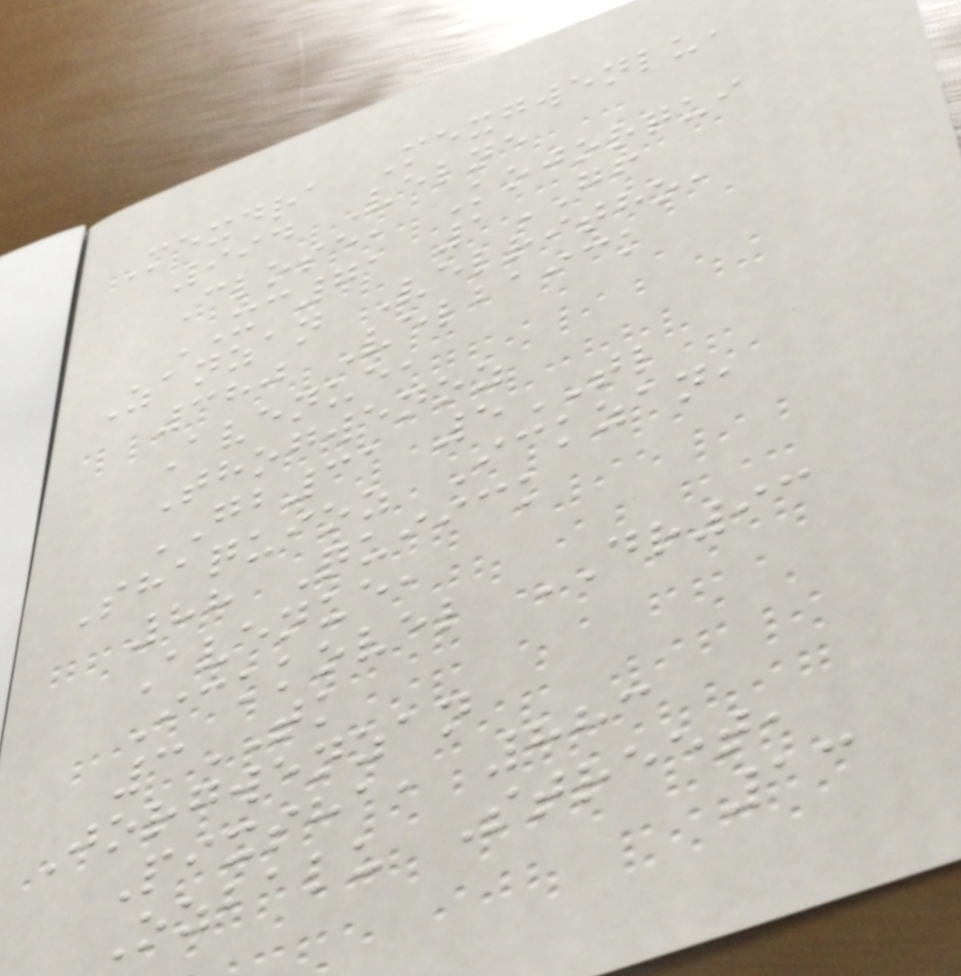Mexdra Mexgwenlu,
994 Velne
Close, Kojorqui
XC71 1GF
Zanzan Velritho,
380 Velbaick
Avenue,
Thogwenoz
GB31 5TL
Shaquioz Ickzan,
88 Quiick
Avenue,
Ickkovel DR93
3TK
Jorgwenzan
Pixsha, 883
Ozbalu Street,
13
